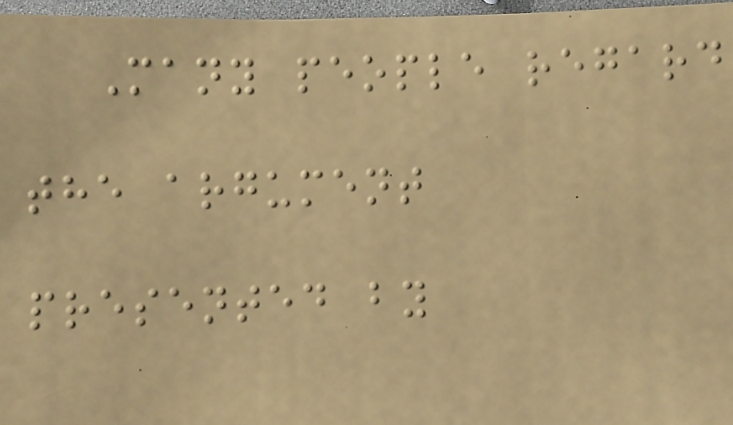Many people regard
the argument
presented by
